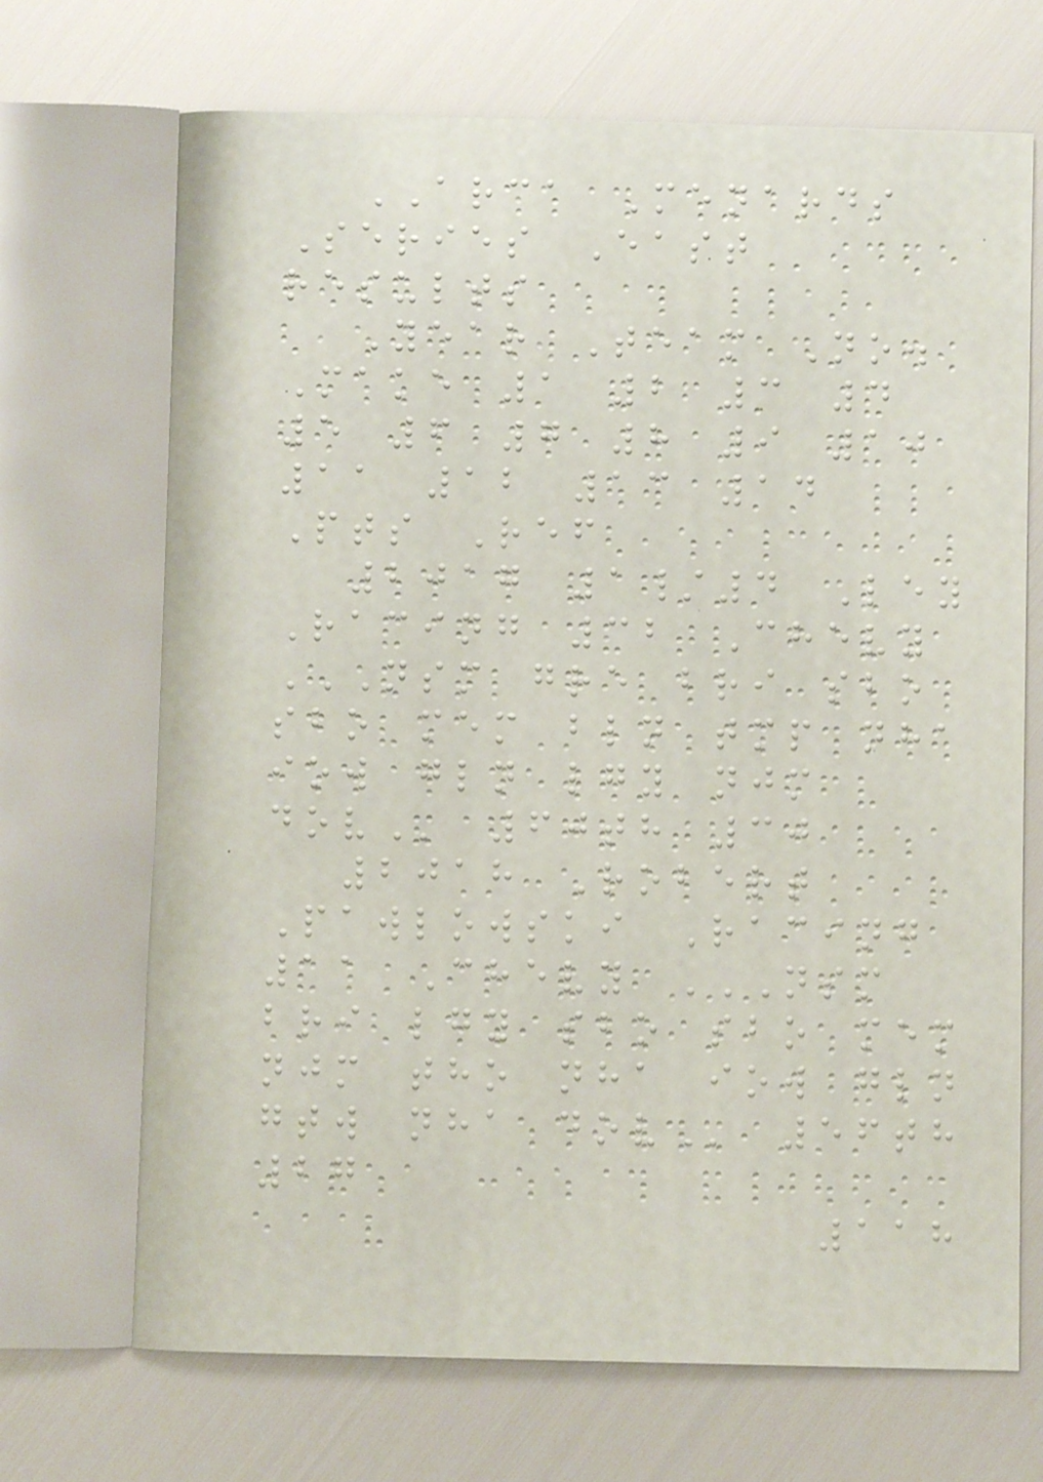ARCA Menards
Series East
results
Year Team No.
Make 1 2 3 4
5 6 7 8 9 10
11 12 13 14
Pts Ref
2017 1/4 Ley
Racing 32 Chevy
NSM GRE BRI SBO
SBO MEM BLN TMP NHA
IOW GLN LGY NJM
DOV 60th 30
2018 Robert
Pawlowski Racing
11 Chevy NSM
BRI LGY SBO SBO MEM
NJM THO NHA IOW GLN
GTW NHA DOV 56th
27
118
